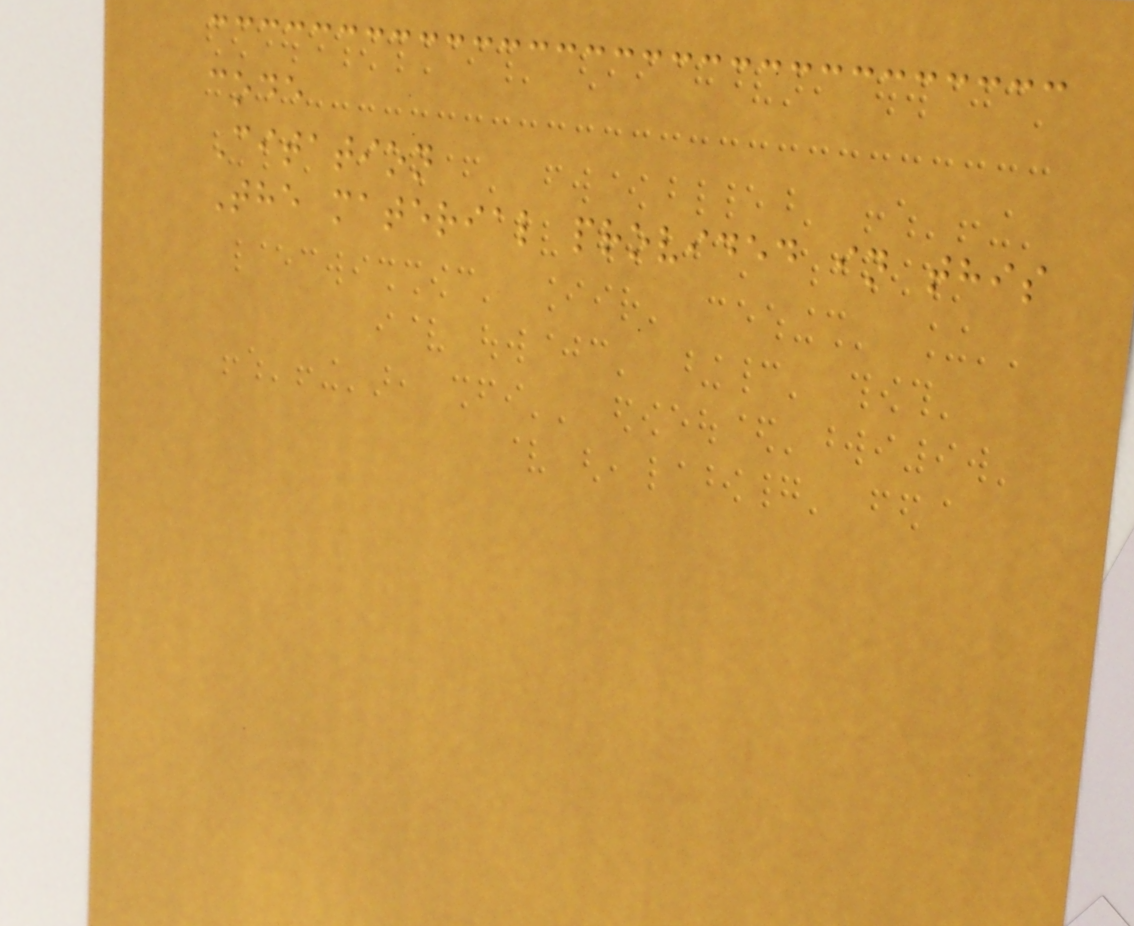code
Citation
The material provided in this
